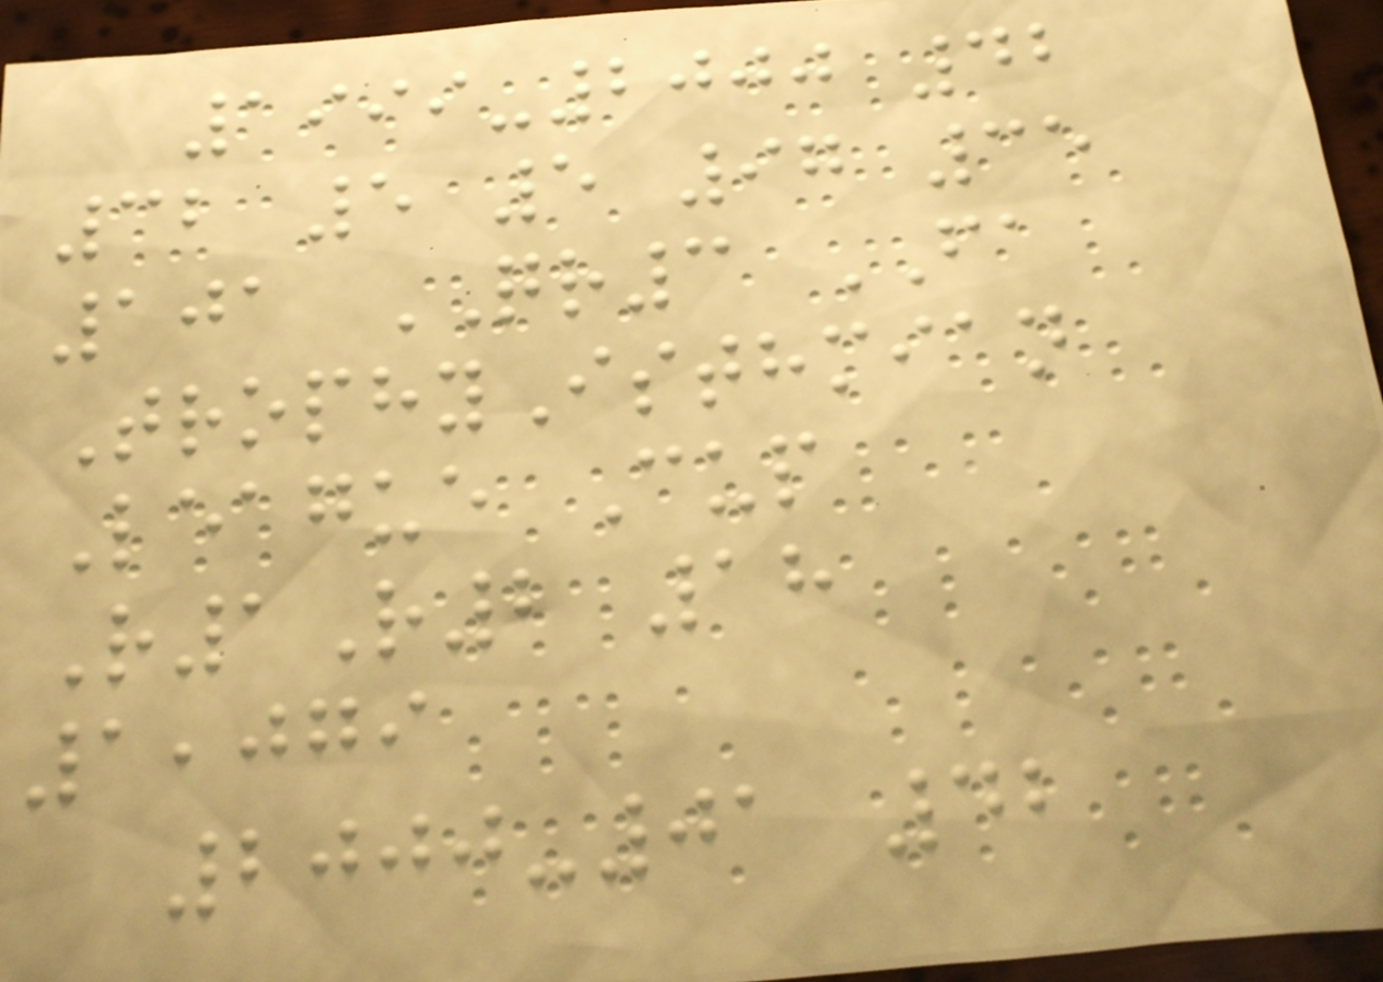1999-2000 42
32 5 5 97 35
101 QR3 FA
TrophyIsthmian
League Cup
R1R2 18
1,079
2000-01 42
